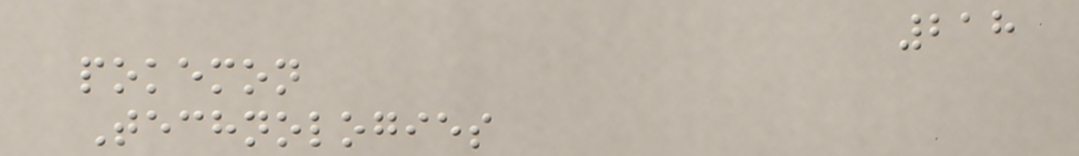218
pokemon
Technologies
